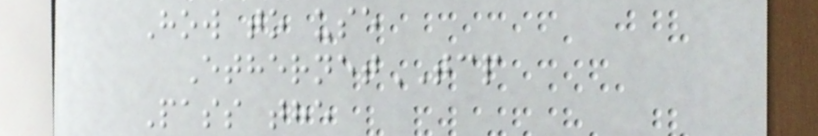How to use
EthernetTCP
Pass the
